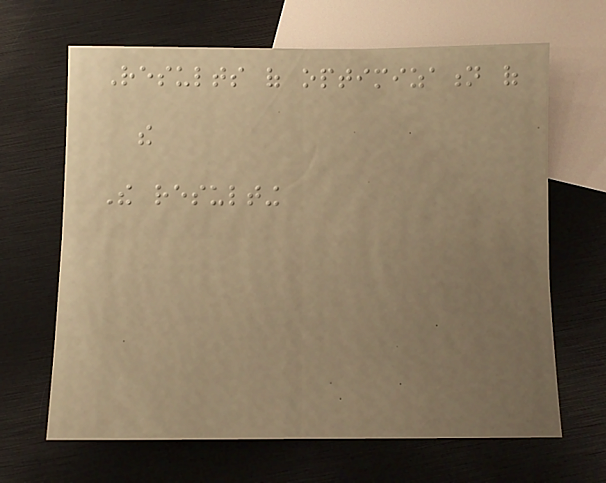Results of optimization of
the
The resulting
